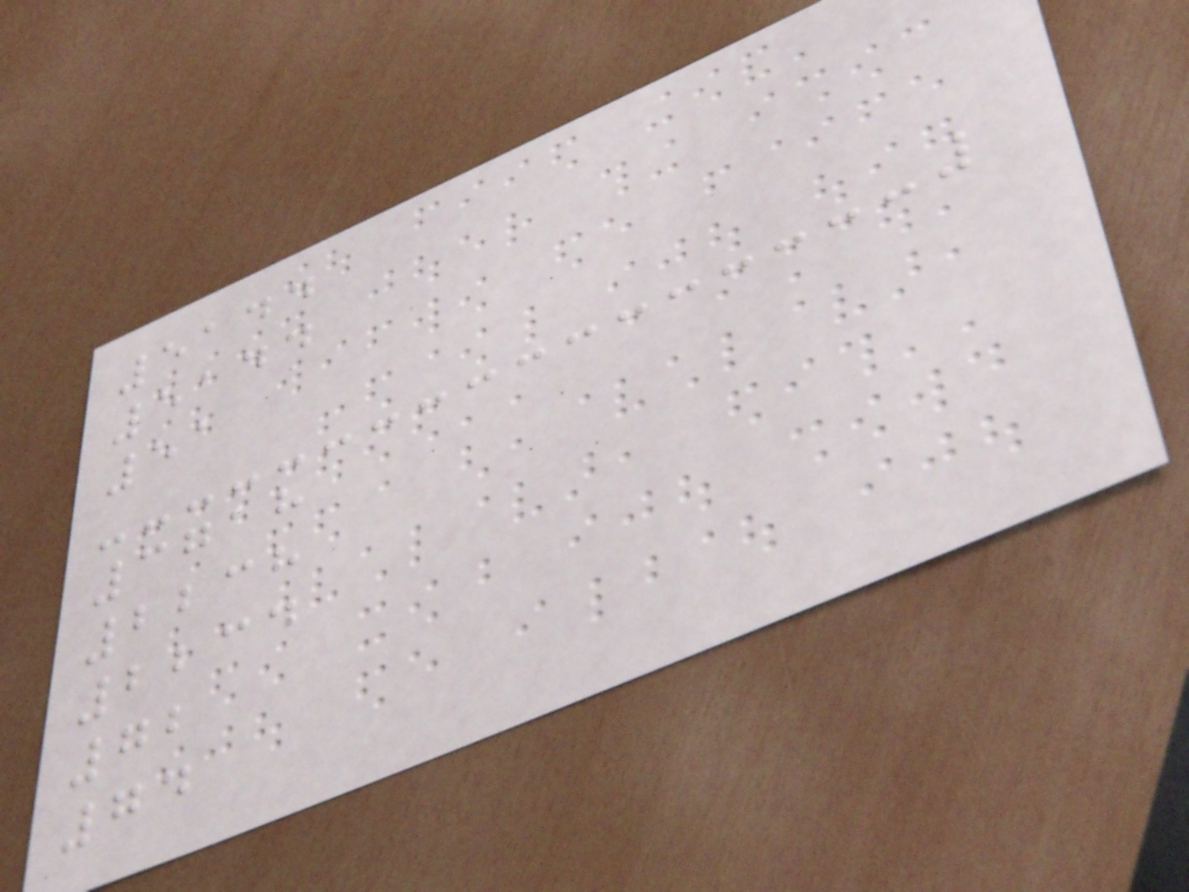5144
5144
51
3718
2238
2234
72
74
